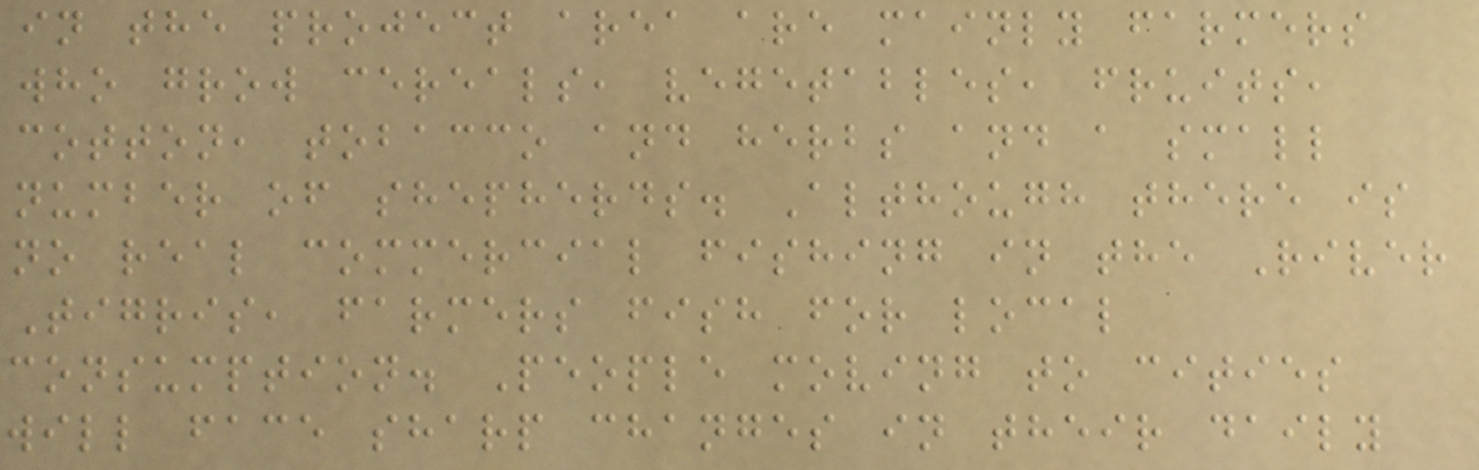in the project area are mainly farmers
who grow cereals, vegetables, fruits,
cotton, tobacco and herbs and a small
number of shepherds. Although there is
no real commercial fishing in the River
Tigris, farmers fish for local
consumption. People moving to cities
will face sharp changes in their daily
